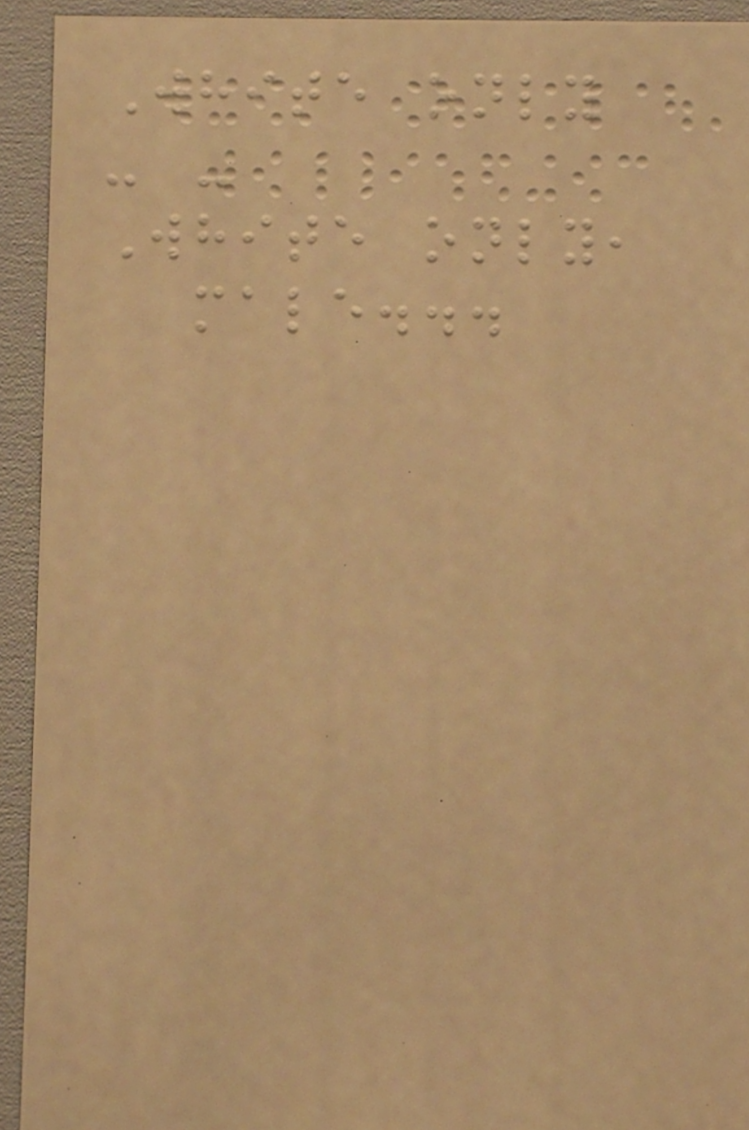White only
- -
White only,
male...
